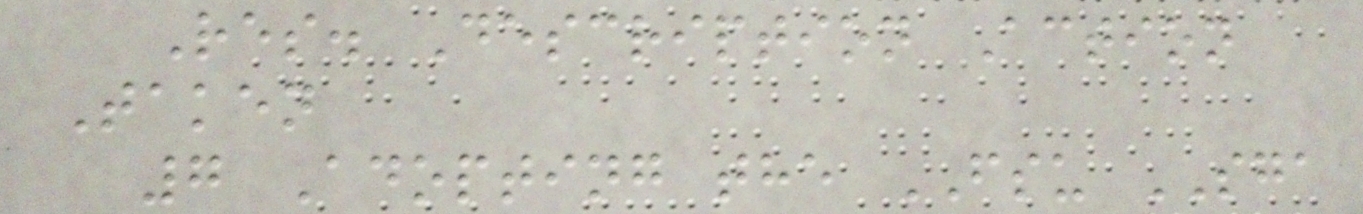Res. Description Action
Taken
7 Adopting the FSU SGA
